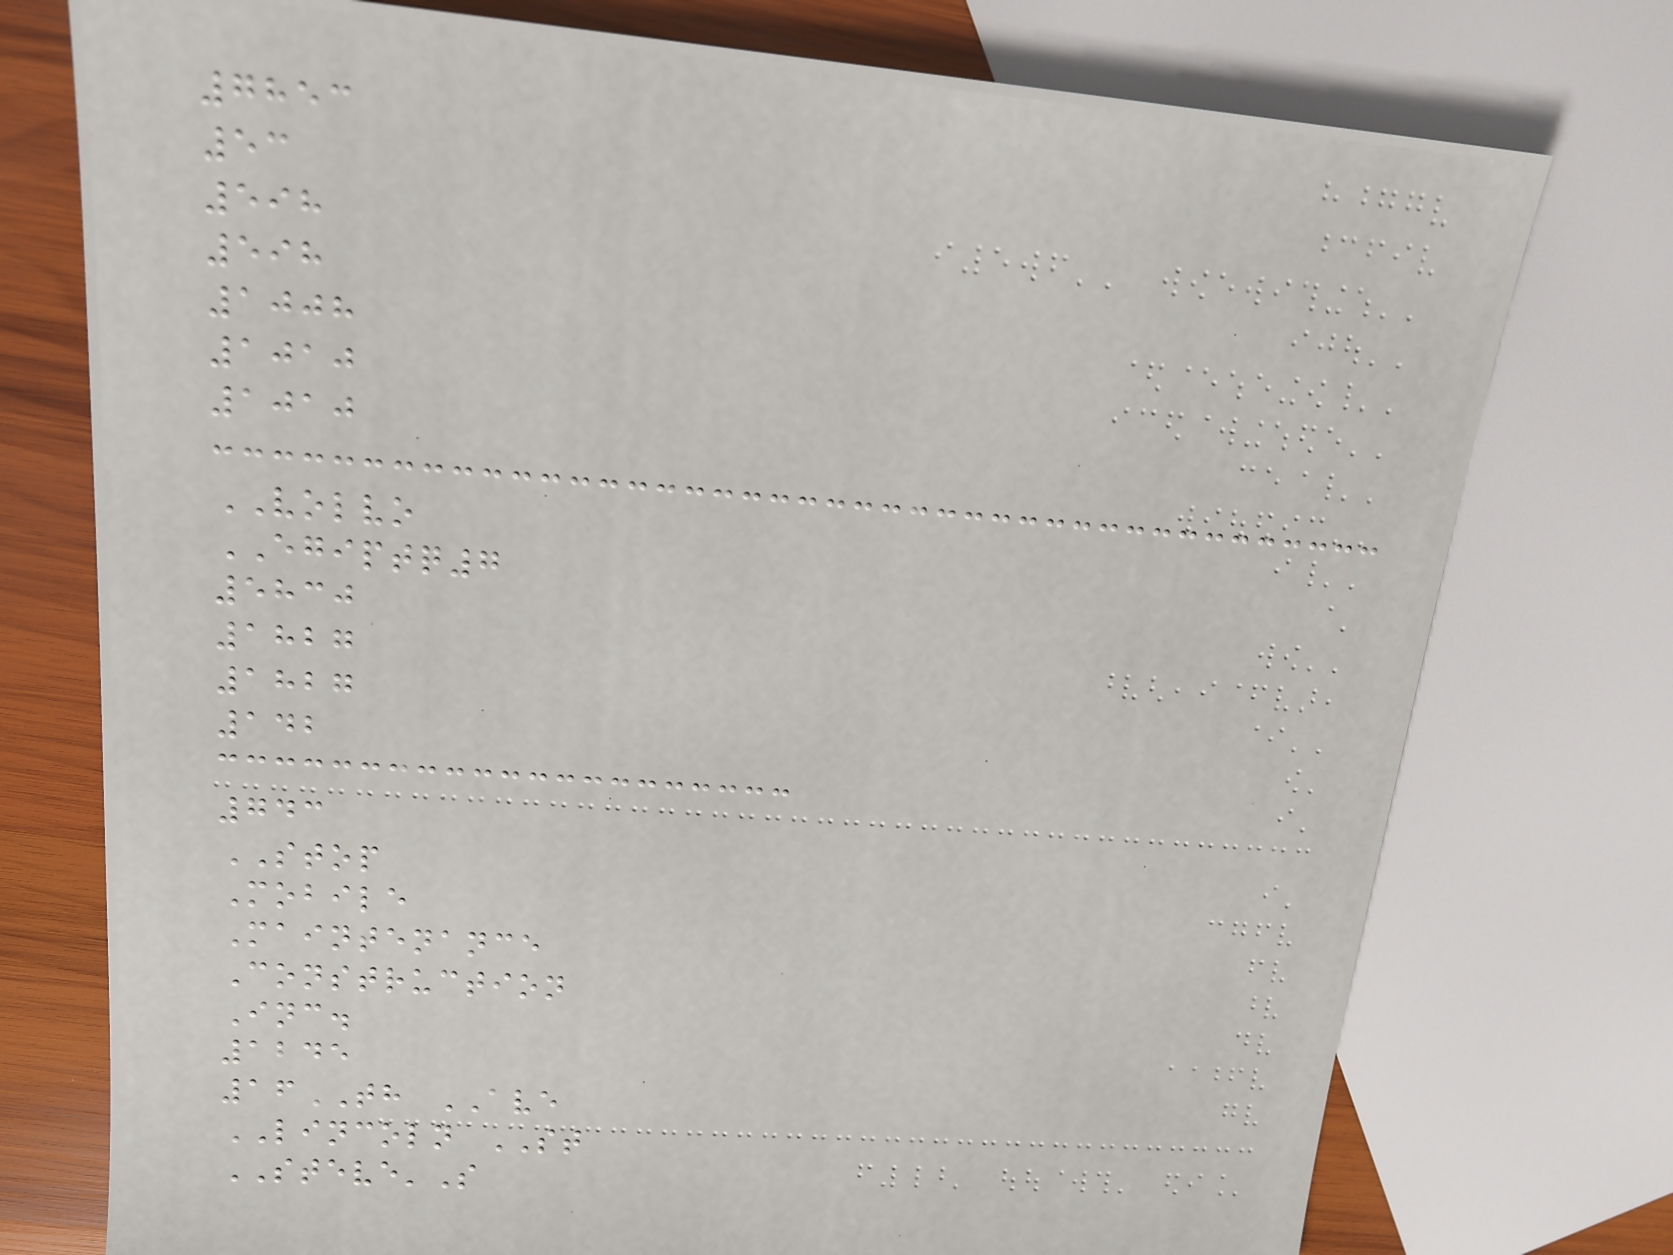7853
53
598
598
1008
1010
1010
VOLVO
EGIPTQ7
5830
1827
1827
142
743
STOP
Mobile
Maintenance
Construction
Inc.
1245
16TH AVE
LINCOLN ST
STEVE'S
